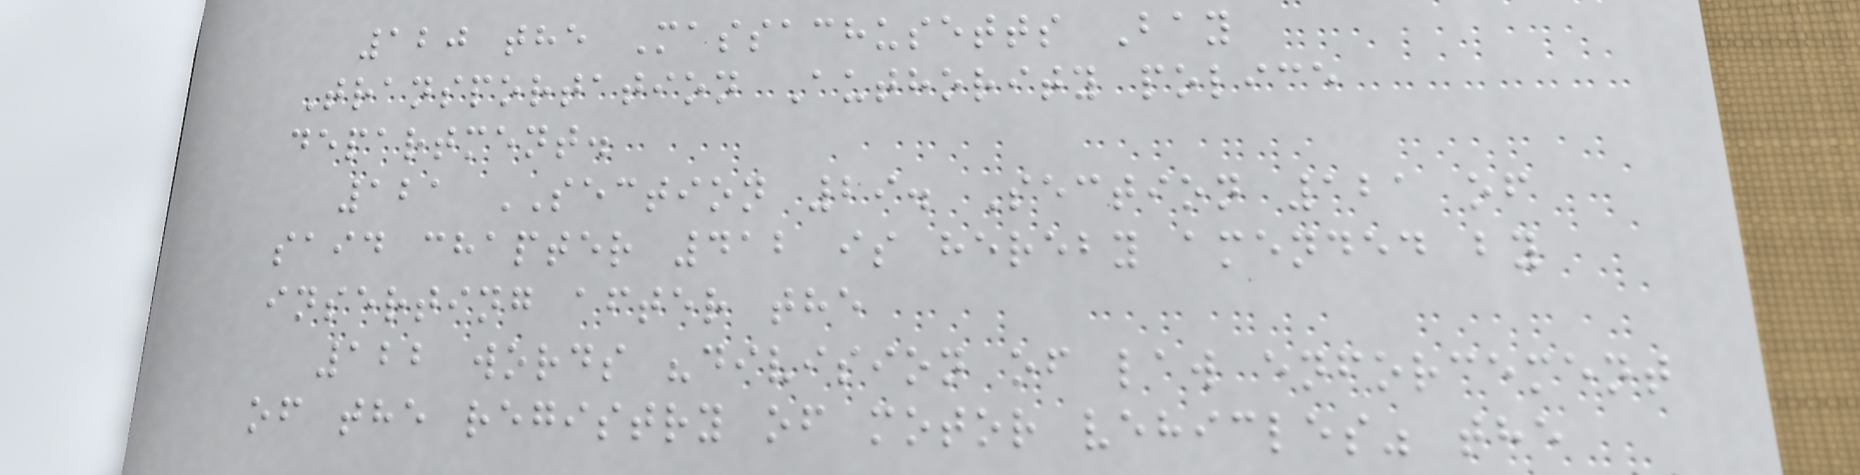120 the Massachusetts Bay
Transportation Authority police
department.
121 SECTION 29. Section 121 of
said chapter 412 is hereby amended by
inserting after the
122 words "division of law enforcement
of the registry of motor vehicles" the
